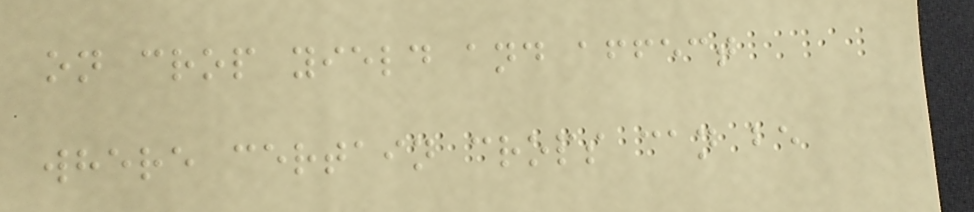on crop yield and affect
where certain crops can be
